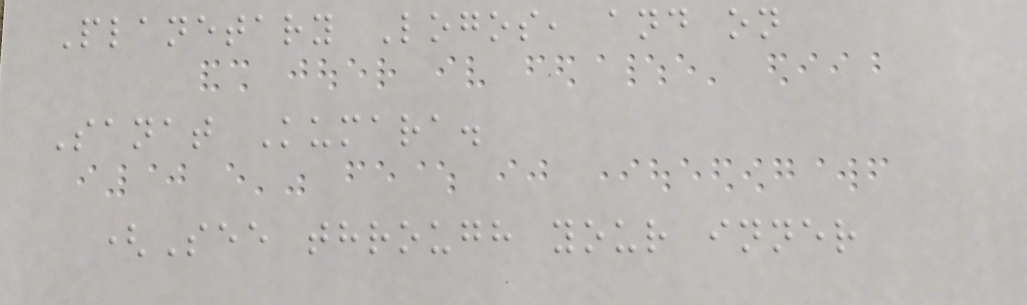Planetary Logos, and on
Sanat Kumara.
(See through your inner
